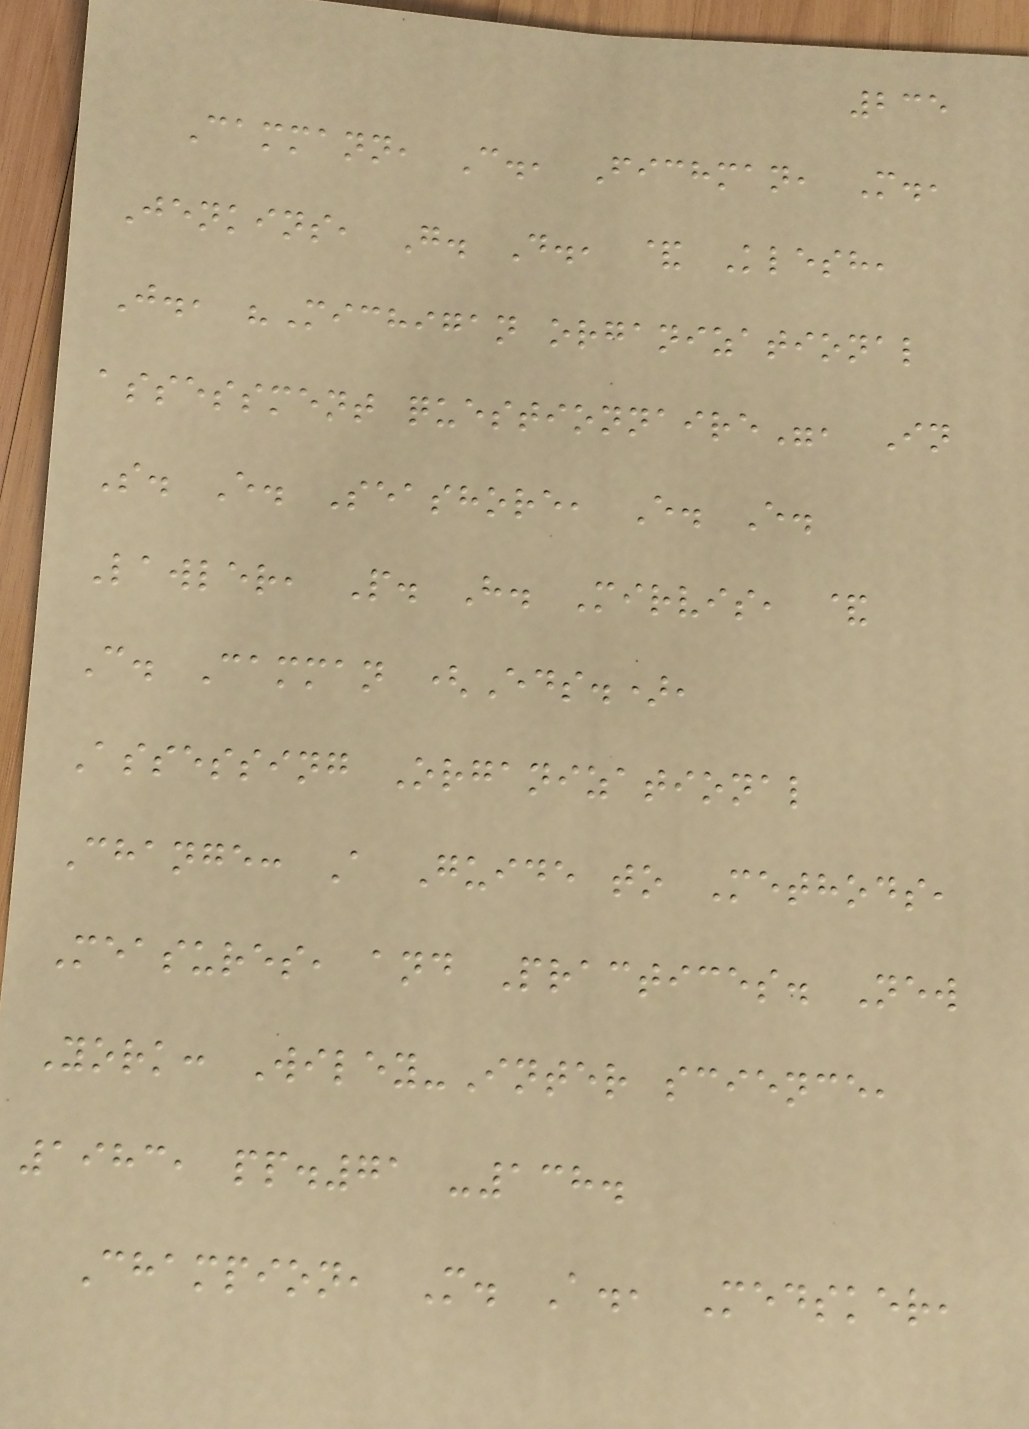235
Cammann, C., Fichman, M.,
Jenkins, G. D., & Klesh,
J., "Michigan organizational
assessment questionnaire", In
S. E. Seashore, E. E.
Lawler, P. H. Mirvis, &
C. Camman (Eds.),
Assessing Organizational
Change: A Guide to Methods,
Measures, and Practices. New
York: Wiley-Inter science,
1983, pp.71 -138.
Champion, M. A., Medsker,
